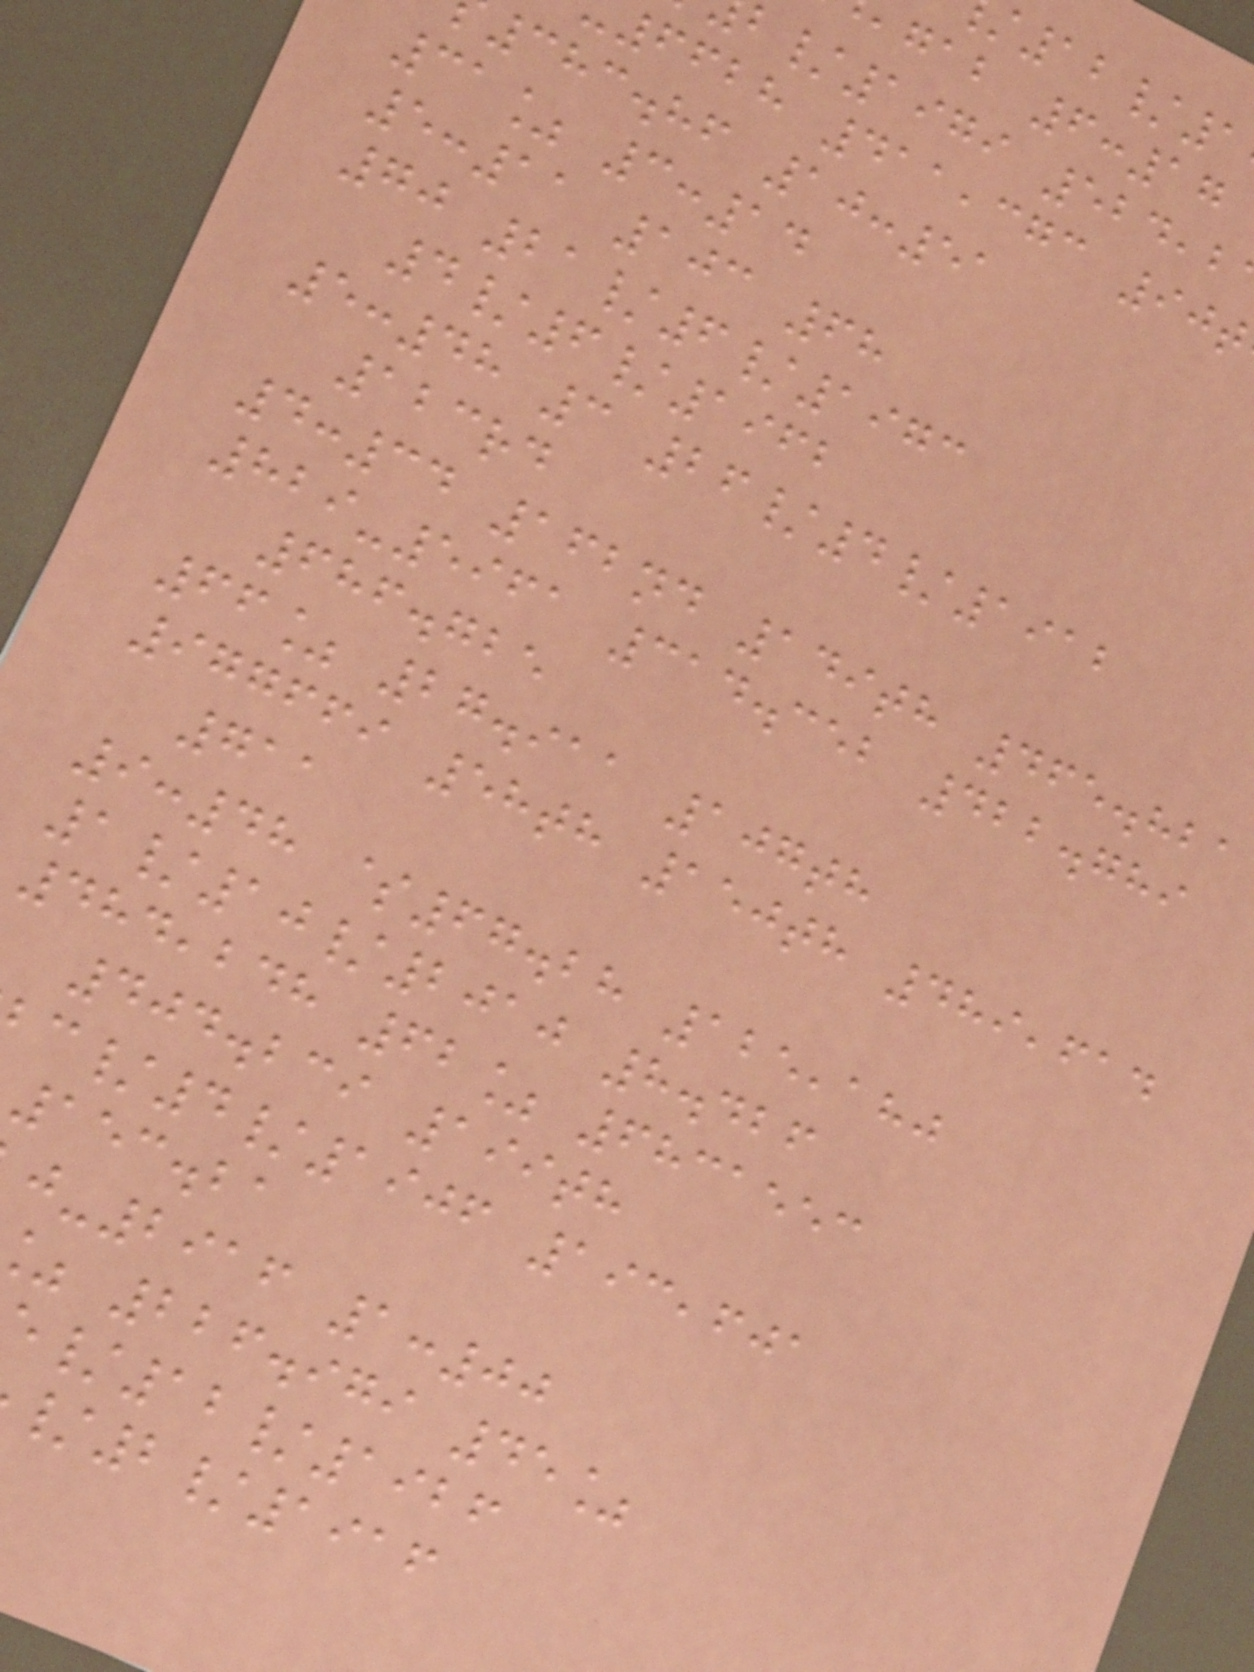,gab 6:17
/1979 524,2
6628 411,373 90t
383.86 10:51
31% 3:14
5:11 103 68
70 21/6/1973
4/6/1962
5:48 3 26/4/1912
123rd
4:34 162nd 149th 465.821
829-5961 314.352 422.789
686.725
66% 27.911 107th
977669 58th 150th 489,614
711
9:48 $67.28 125,180
1/10/2010 8.426
484,248 62% 6831553
404.239 199th
/4/1906 193,601
153.21
-2916 1:00
226.979 45%
/12/1926
/2/1916
